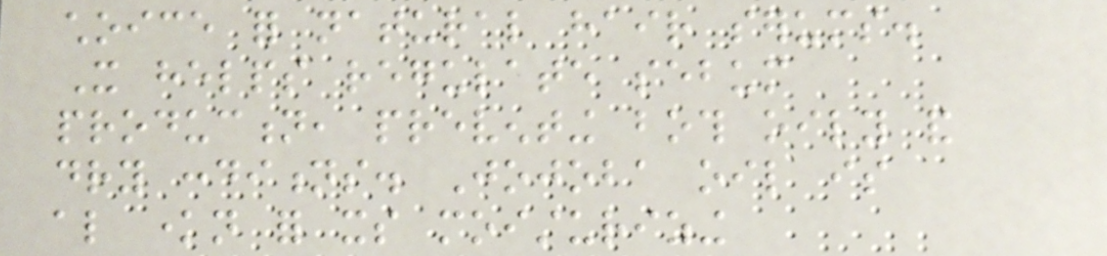choice for natural hair serums.
It helps regulate sebum
production, preventing both oily and
dry conditions. Jojoba oil is
also known for its moisturizing
